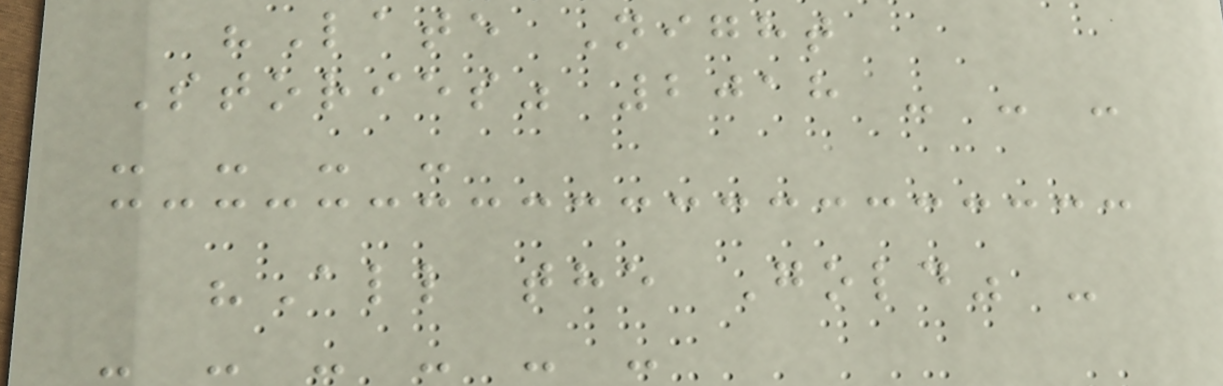"Late Night
Stories" 2018 - - -
- - - -
"All the Gold" -
- - - - - -
